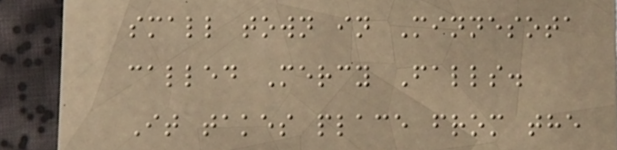small town in Minnesota
called Mercy Falls.
It takes place from the
